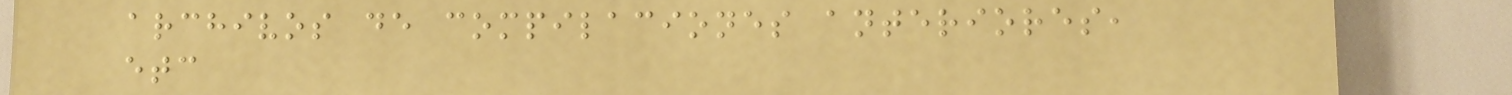archivos de compilaciones anteriores,
etc
